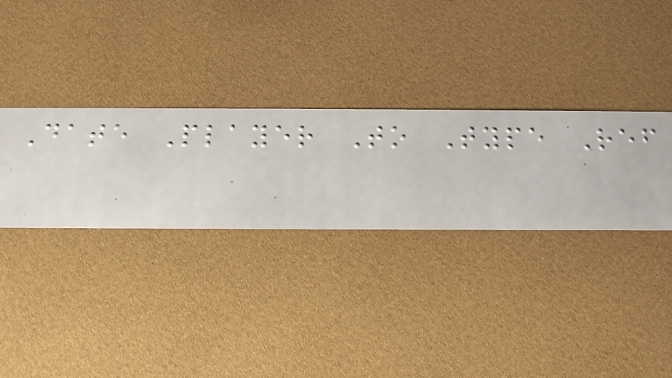Date Player To Type Ref
